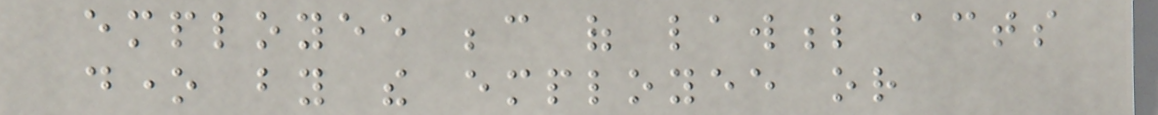employee because of lawful acts
done by the employee or
